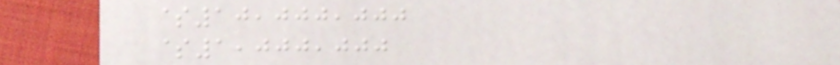$10,000,000
$1,000,000
